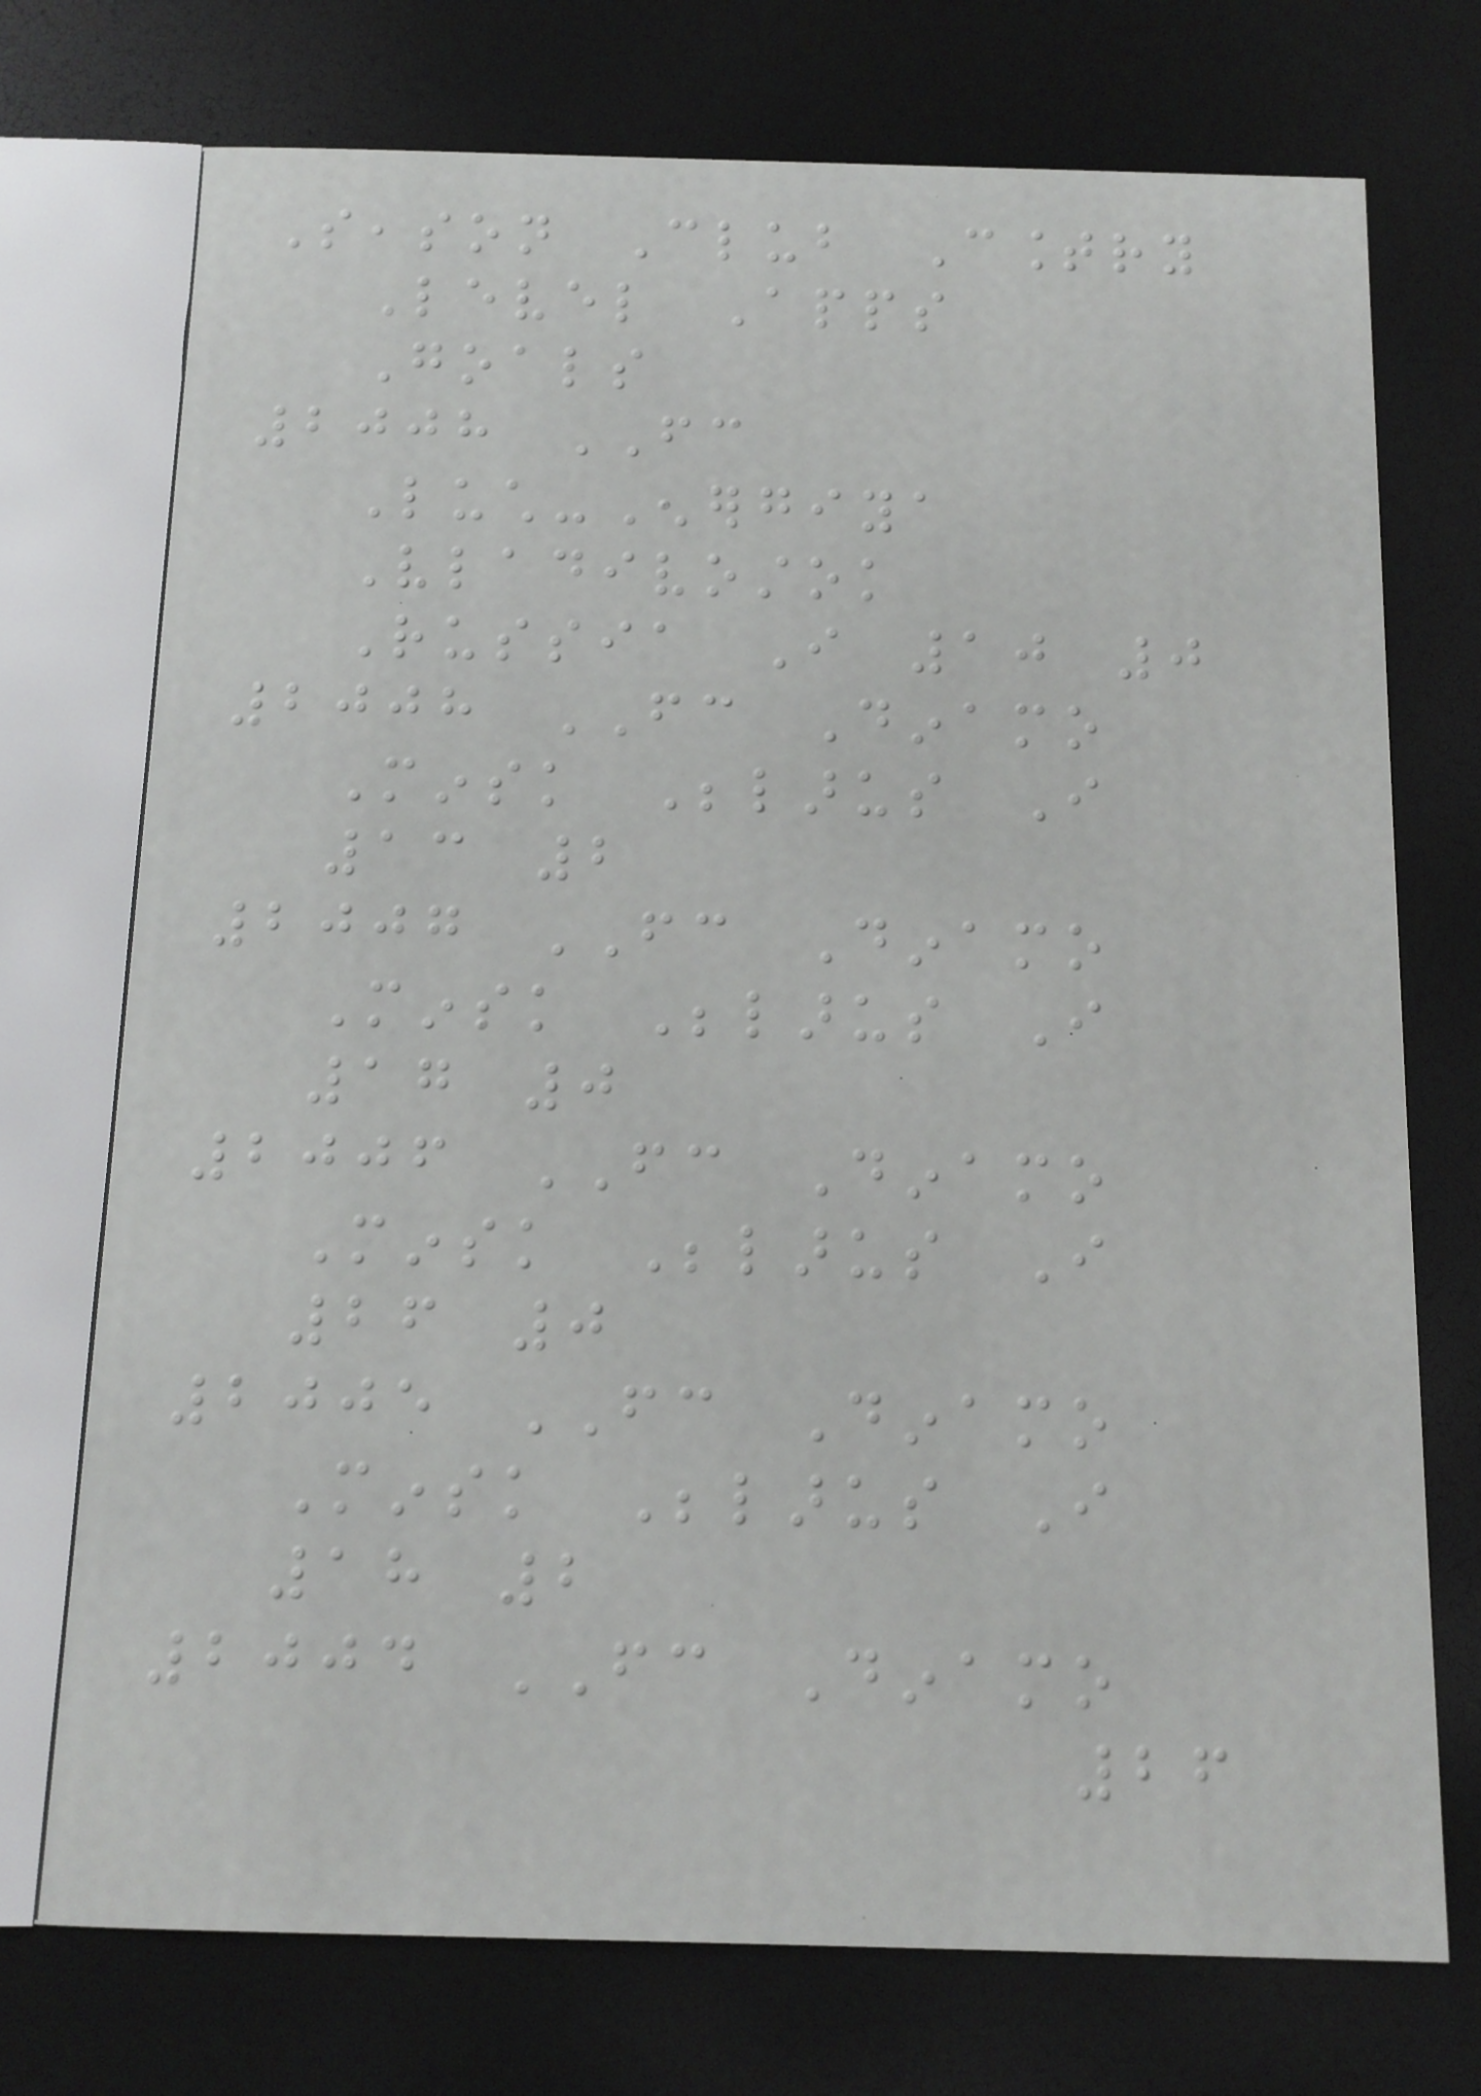Season Club Country
Level Apps
Goals
2008 FC
Luch-Energiya
Vladivostok
Russia I 10 0
2008 FC Dinamo
Minsk Belarus I
13 2
2007 FC Dinamo
Minsk Belarus I
17 0
2006 FC Dinamo
Minsk Belarus I
26 0
2005 FC Dinamo
Minsk Belarus I
18 2
2004 FC Dinamo
26
